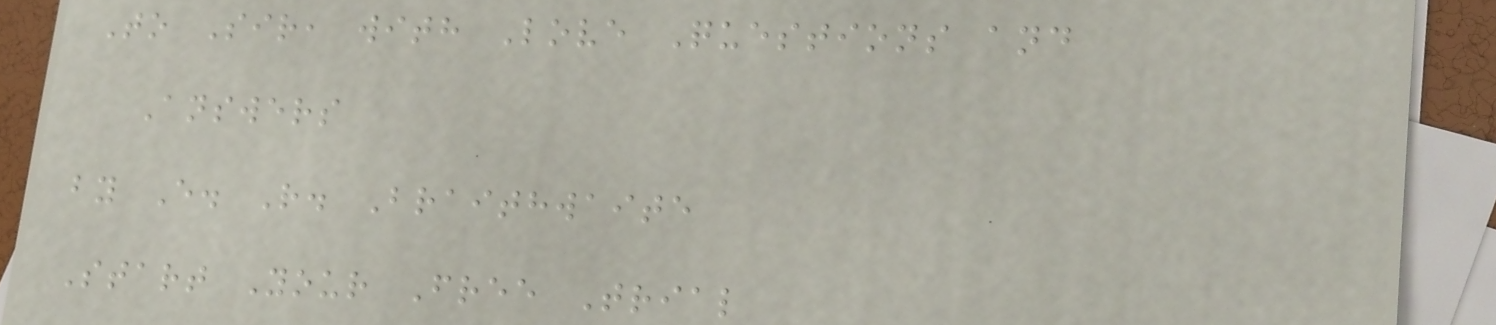To Sir, with Love Questions and
Answers
by E. R. Braithwaite
Start Your Free Trial
